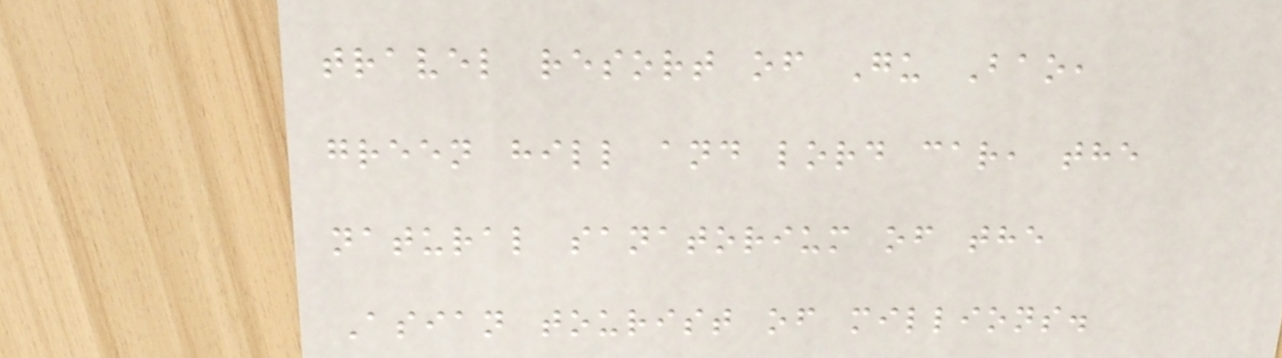travel resort of Gu Bao,
green hill and lord car, the
natural sanatorium of the
Asian tourist of millions.
